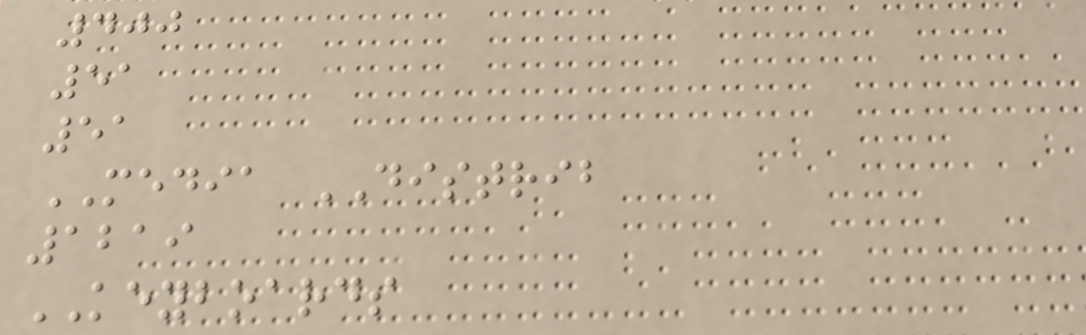400
51
51
MEDIA DISTRIB
1219
KEYBOARDS
